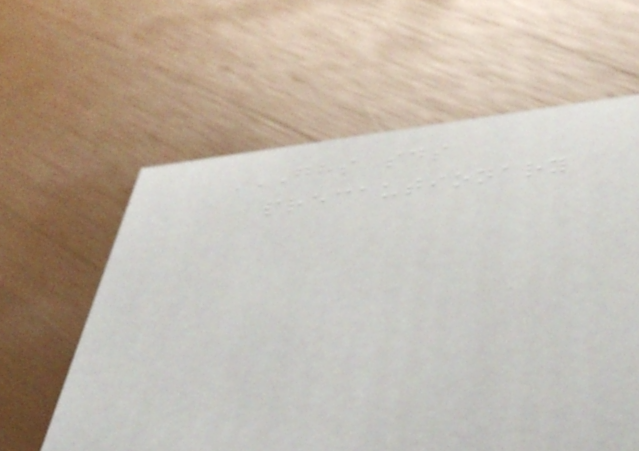GHS SDS
PRECAUTIONARY
